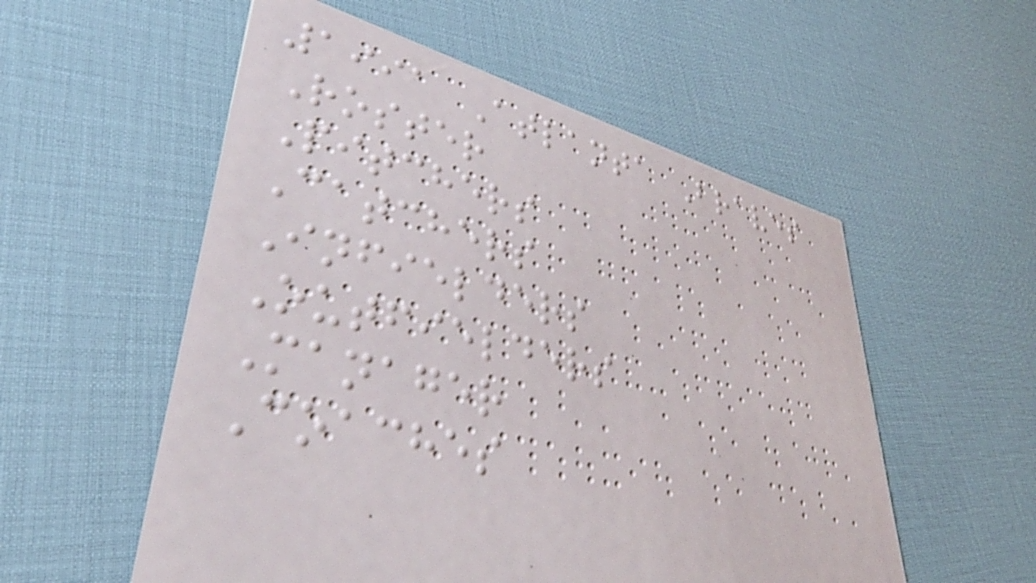1991 Atlanta Braves
Roster
Pitchers
Catchers
Infielders
Outfielders
Manager
Coaches
